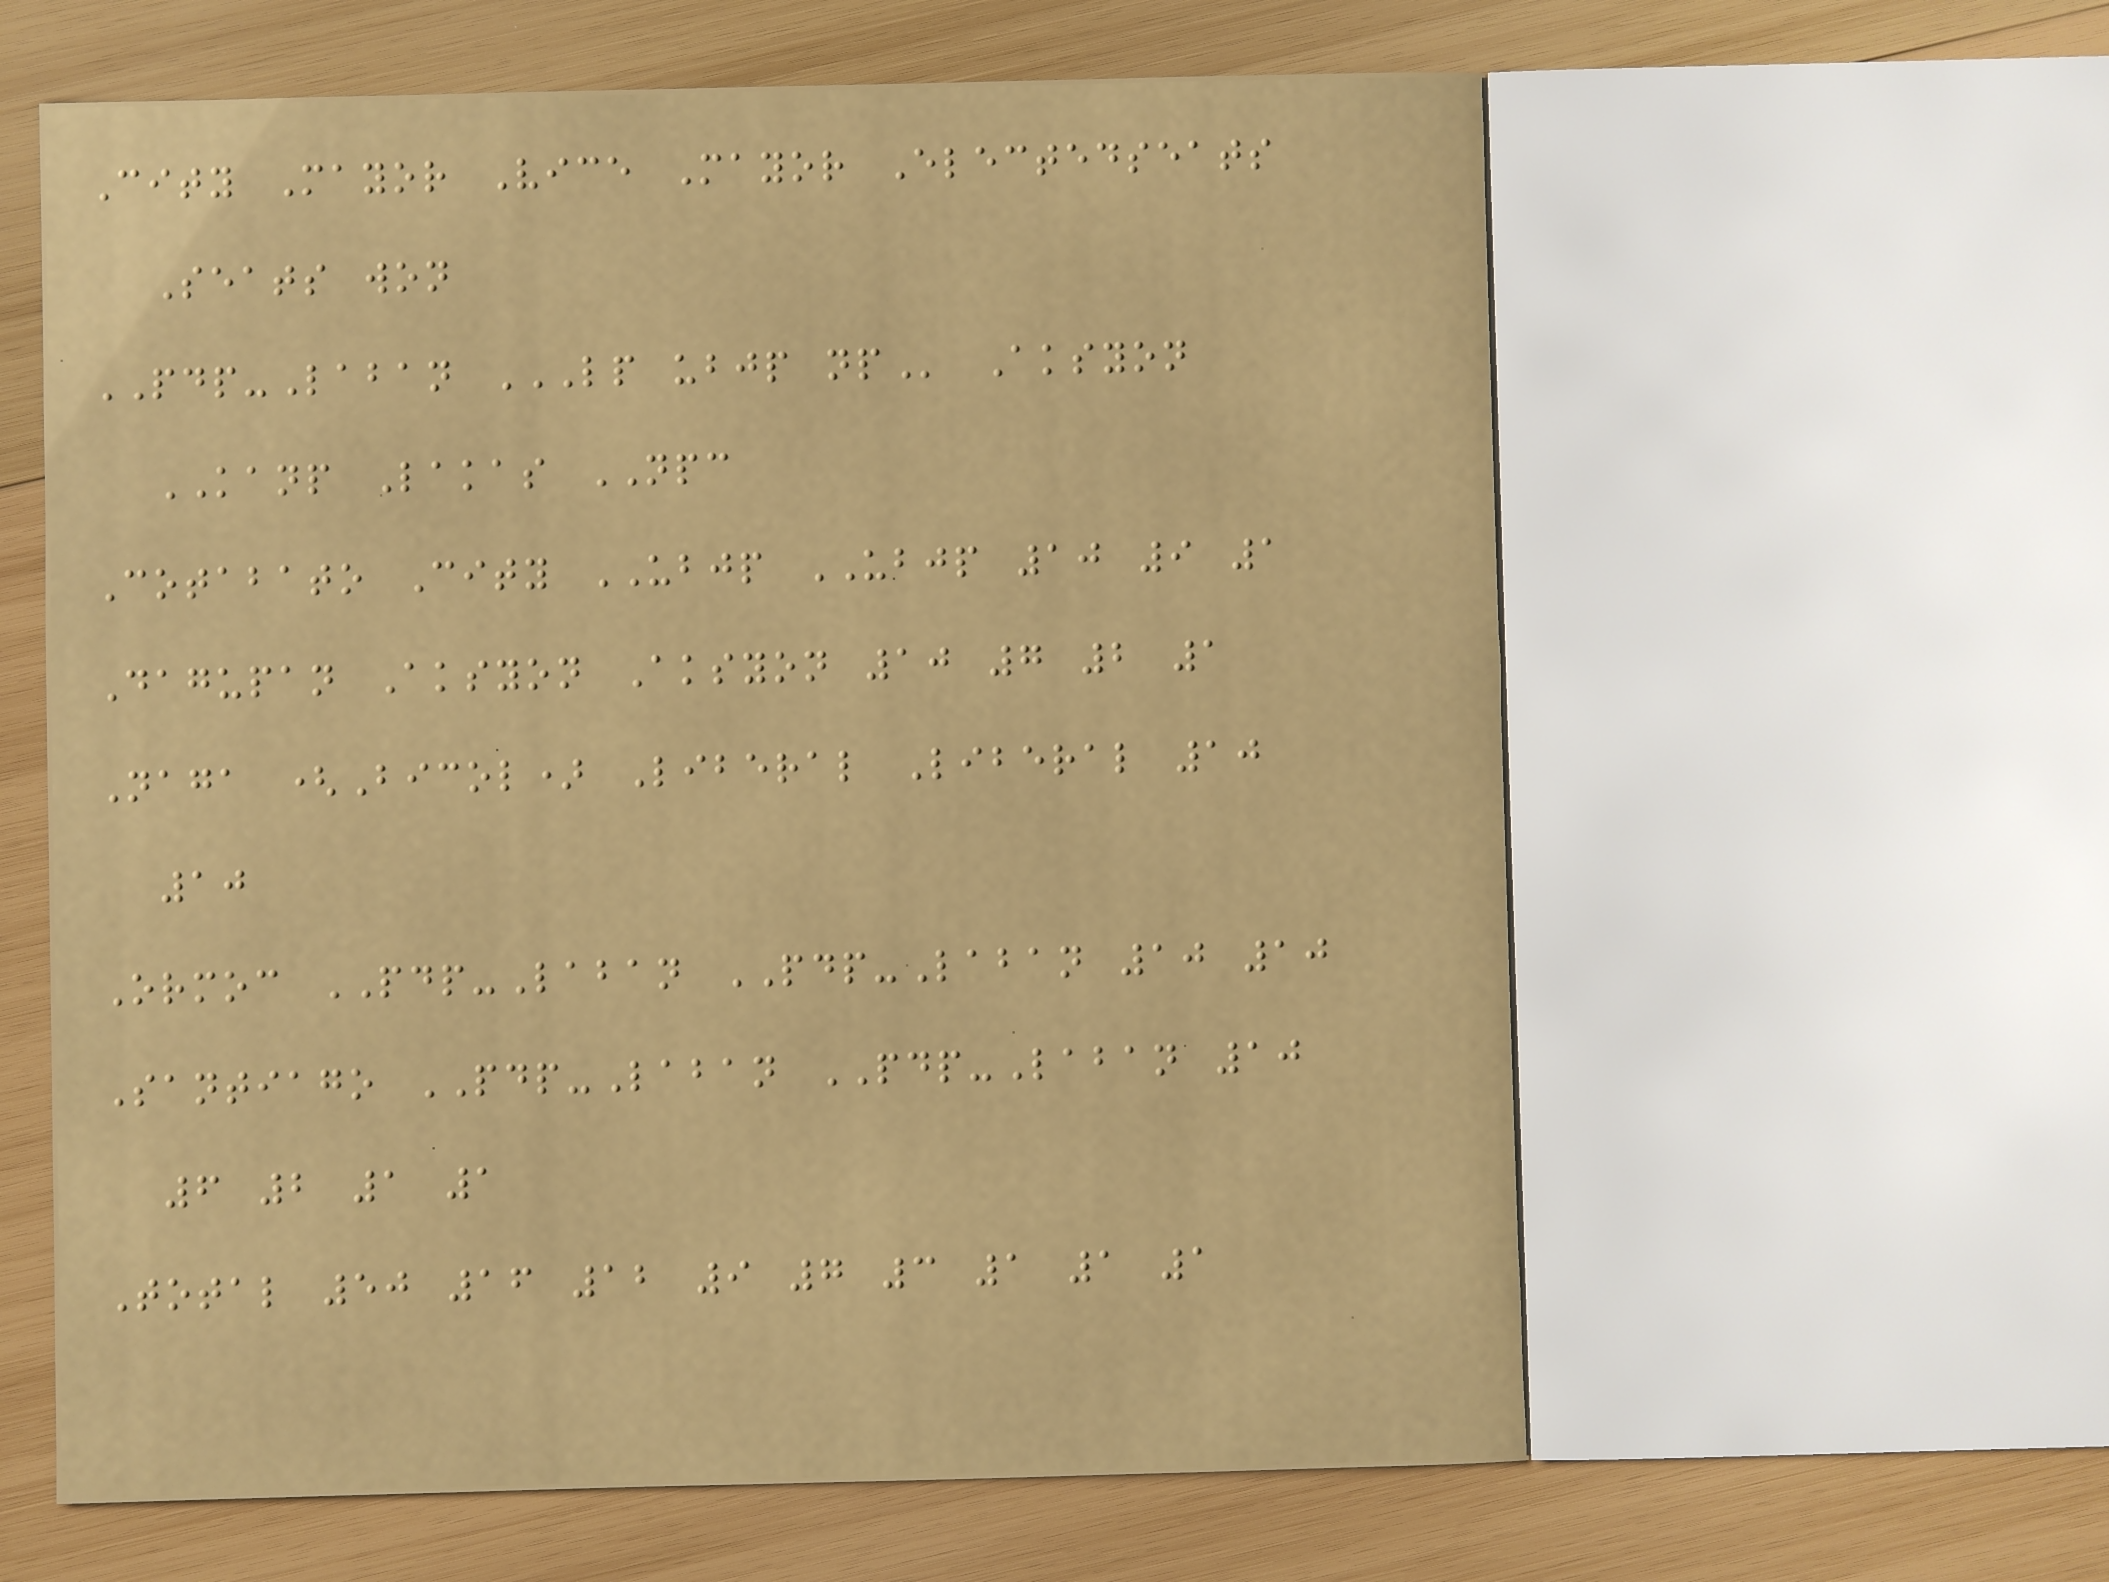City Mayor Vice Mayor Electedseats
Seats won
PDP-Laban LP UBJP NP Aksyon
KANP Lakas NPC
Cotabato City UBJP UBJP 10 9 1
Dagupan Aksyon Aksyon 10 7 2 1
Naga (Bicol) Liberal Liberal 10
10
Ormoc PDP-Laban PDP-Laban 10 10
Santiago PDP-Laban PDP-Laban 10
6 2 1 1
Total 50 16 12 9 7 3 1 1 1
